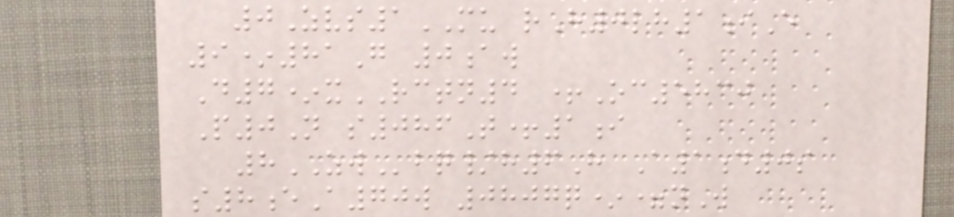0Zvs1MU rH0lh1iE
9*81G 0aw
D7*xRCTN4 +Oc5830
P0N s086T+1i
8ZWbq/h6H A1d0s
s8eA70w 0807q*=nW
